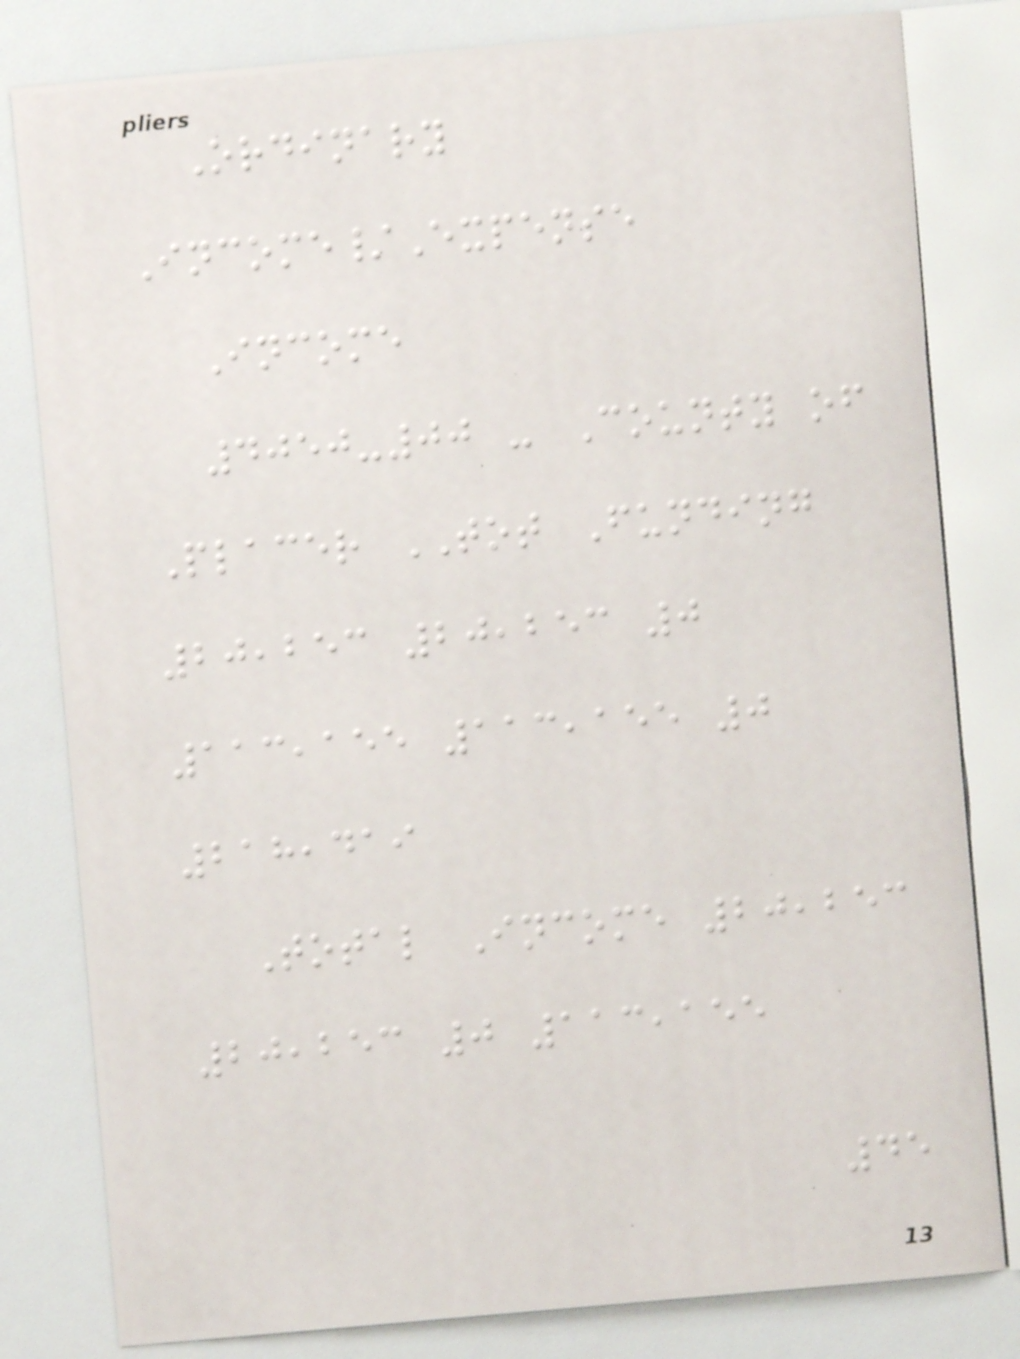Ordinary
Income/Expense
Income
4050-00 - County of
Placer TOT Funding
20,253 20,253 0
113,155 113,155 0
218,419
Total Income 20,253
20,253 0 113,155
45
